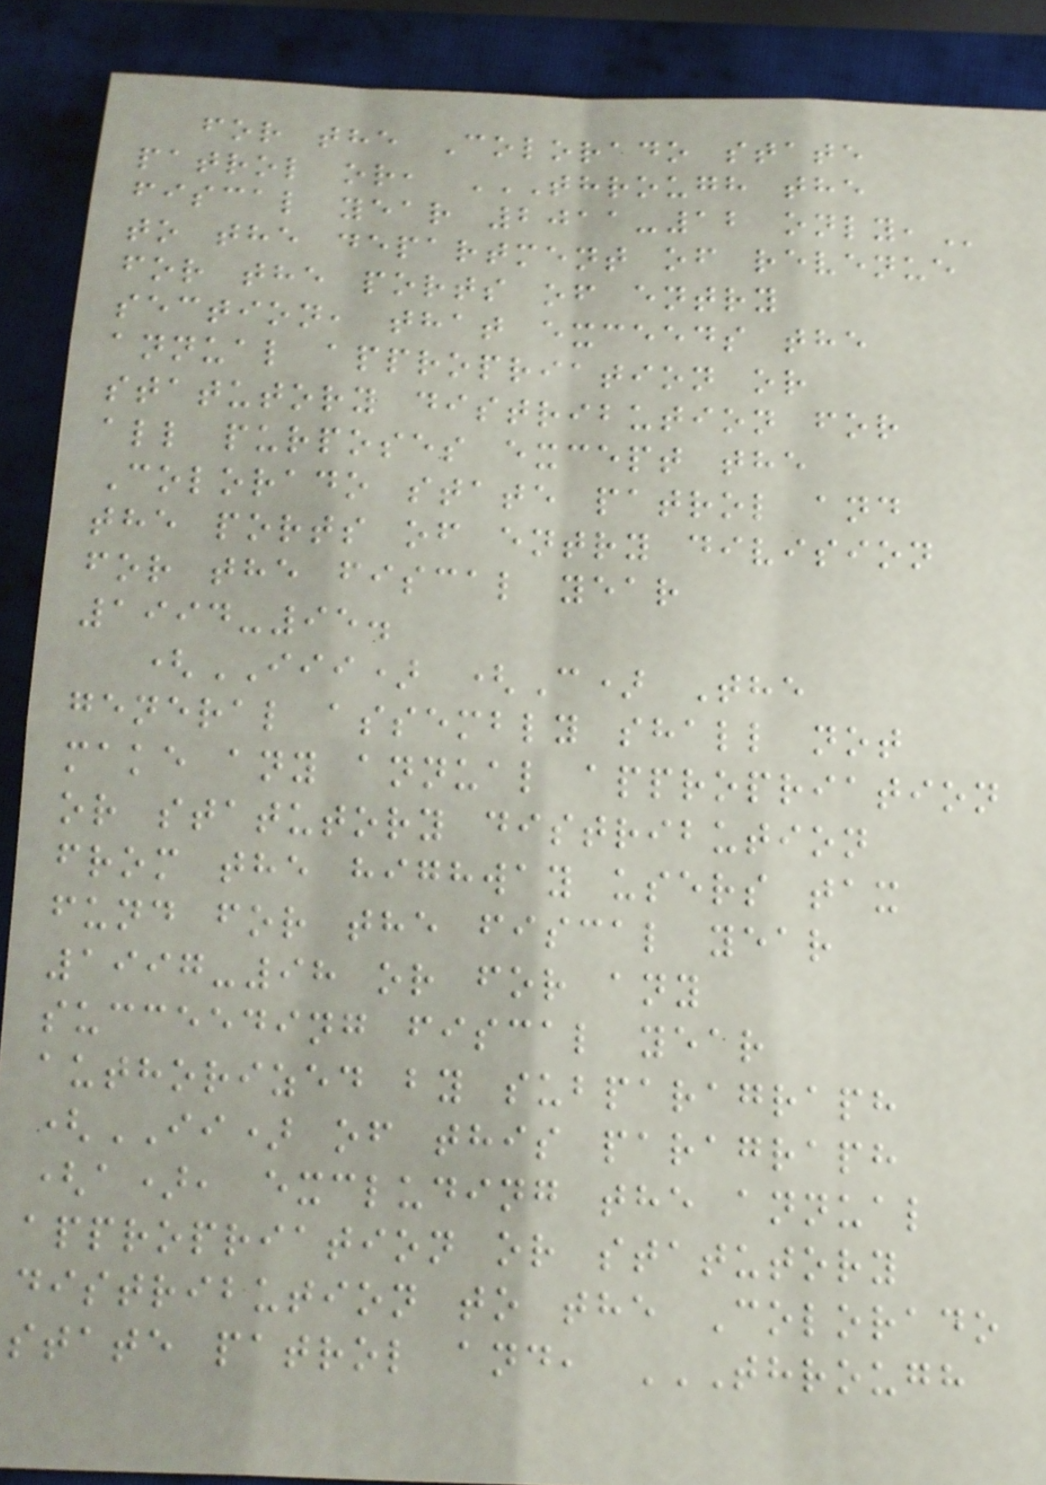for the Colorado state
patrol or, THROUGH THE
FISCAL YEAR 2011-12 ONLY,
to the department of revenue
for the ports of entry
section, that exceeds the
annual appropriation or
statutory distribution for
all purposes except the
Colorado state patrol and
the ports of entry division
for the fiscal year
1994-95.
(III) (C) The
general assembly shall not
make any annual appropriation
or statutory distribution
from the highway users tax
fund for the fiscal year
1997-98 or for any
succeeding fiscal year
authorized by subparagraph
(II) of this paragraph
(a), excluding the annual
appropriation or statutory
distribution to the Colorado
state patrol and, THROUGH
